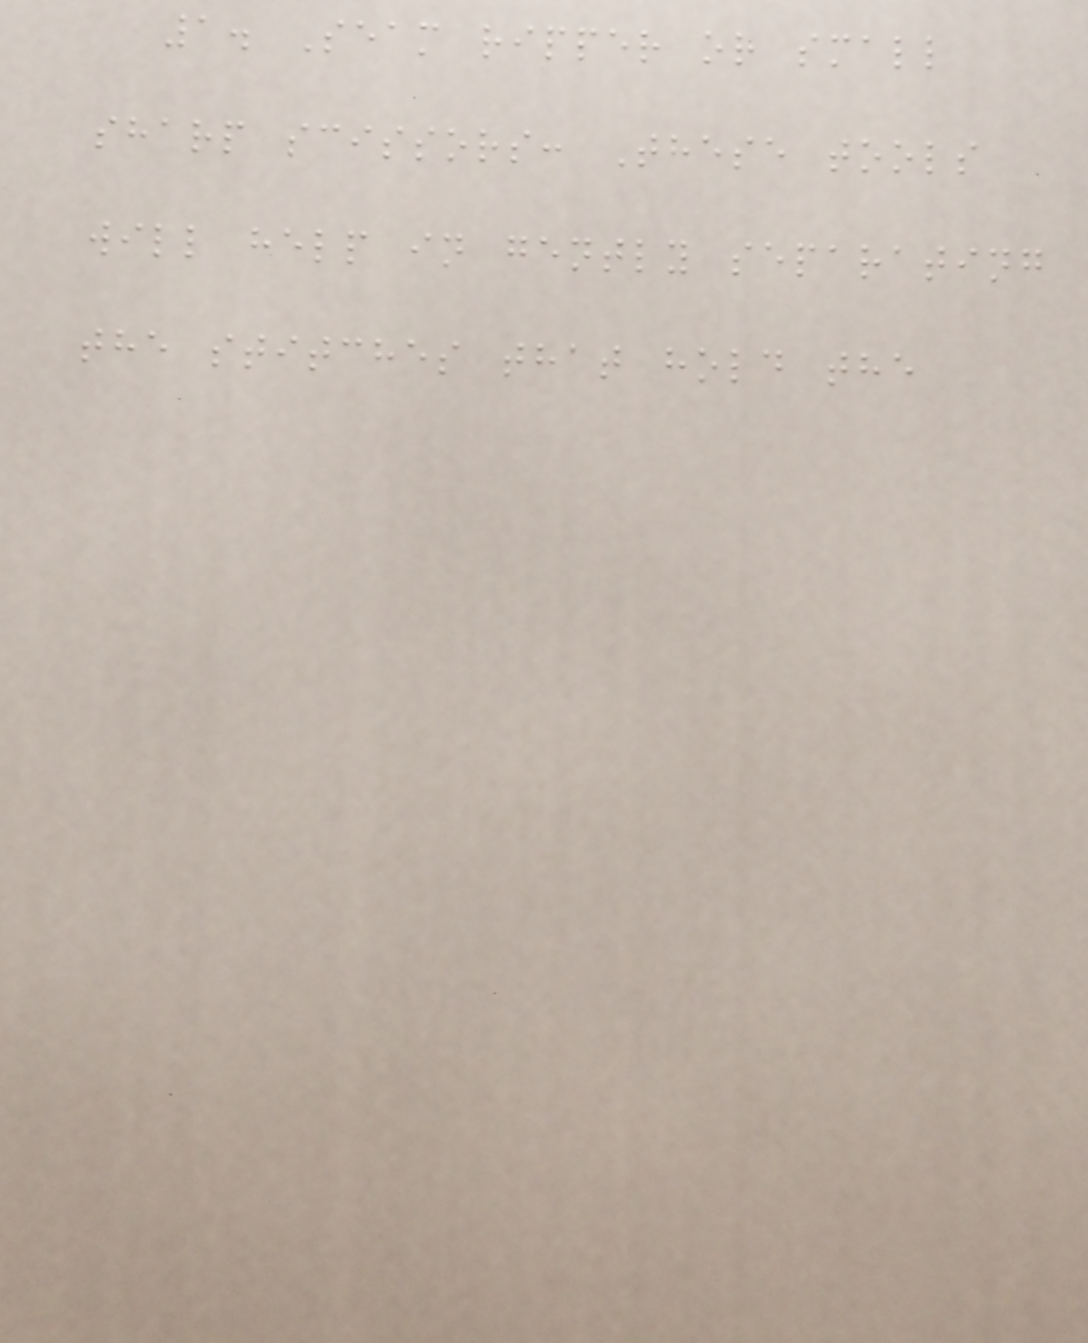1. Seam ripper or small
sharp scissors: These tools
will help in gently separating
the stitches that hold the
